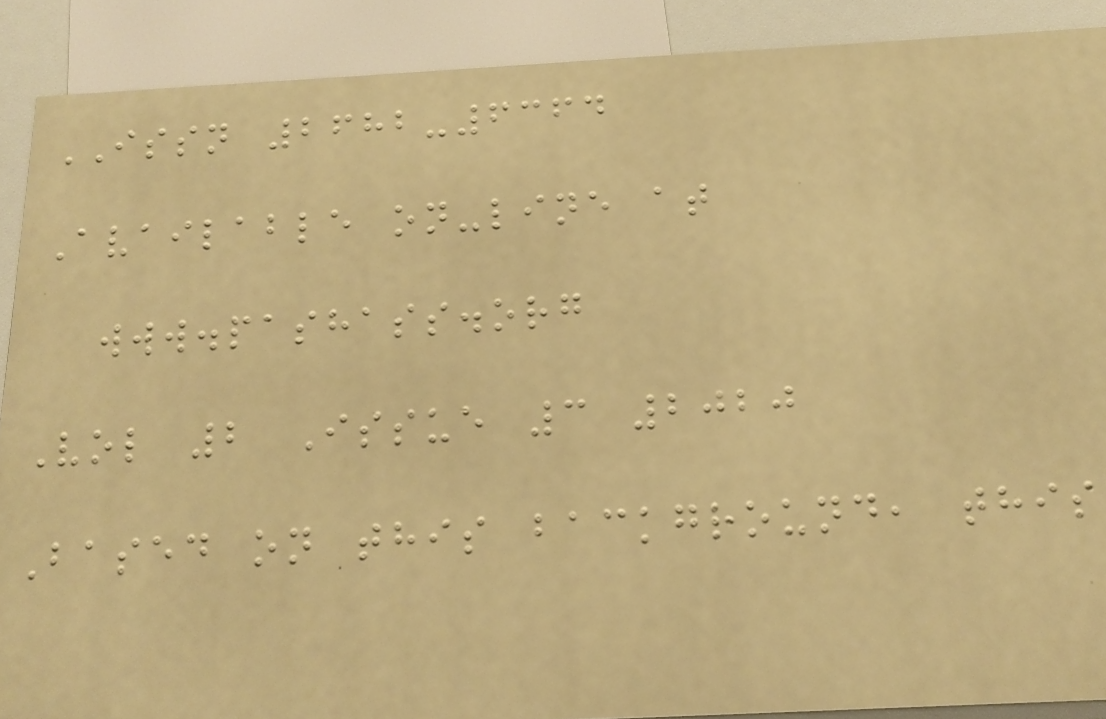ISSN 2682-6364
Available on-line at
www.pashass.org
Vol 2 Issue 3 2020
Based on this background, this
